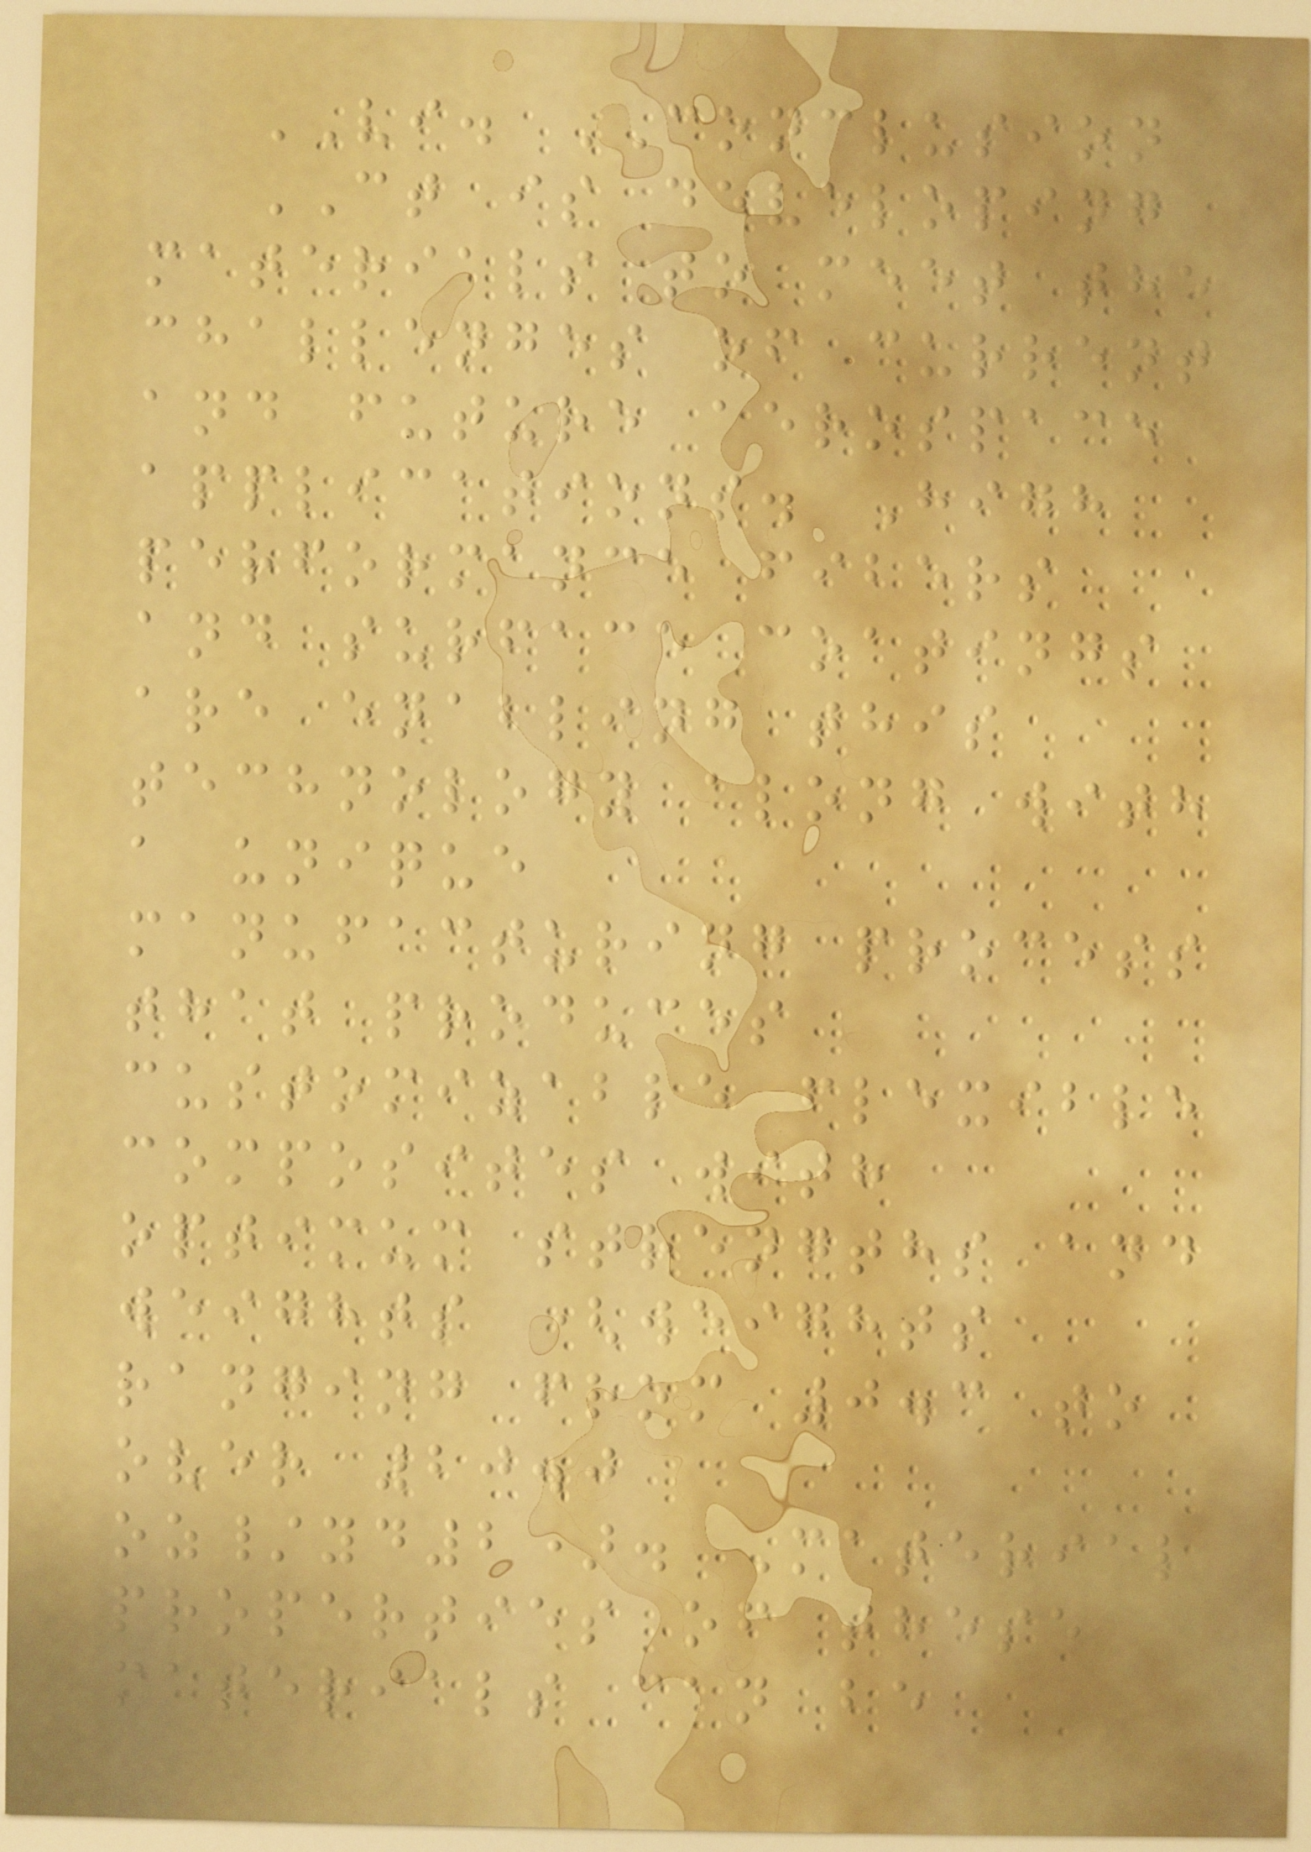VI. CONCLUSION
CT is developing
materials to meet the
challenges of current
and future aerospace
applications. High
performance fibers
and surface coatings
are enabling this
technology along with
a unique
manufacturing process
that produces
customizable flexible
composites with
optimum strengths and
weights (weights
ranging from 0.3 to
over 20.0
oz/yd2). Material
properties of these
materials can be
